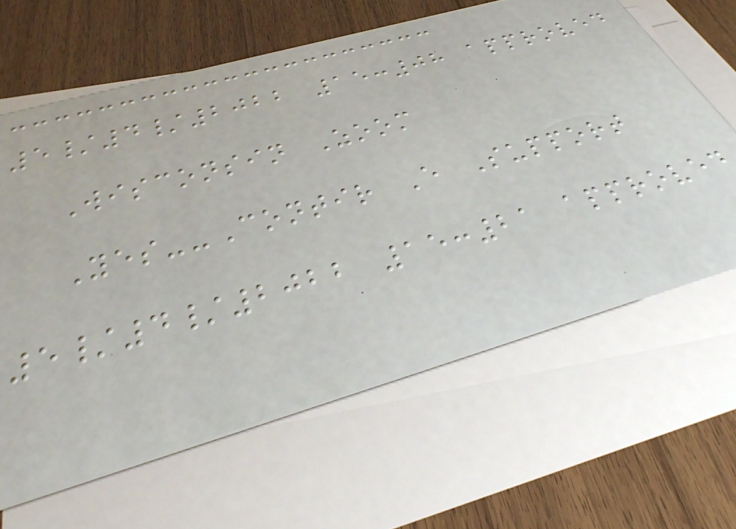5/4/2022 15:08 approved
Wisconsin Zoom
Yes--Contir E Support
5/4/2022 15:21 approved
